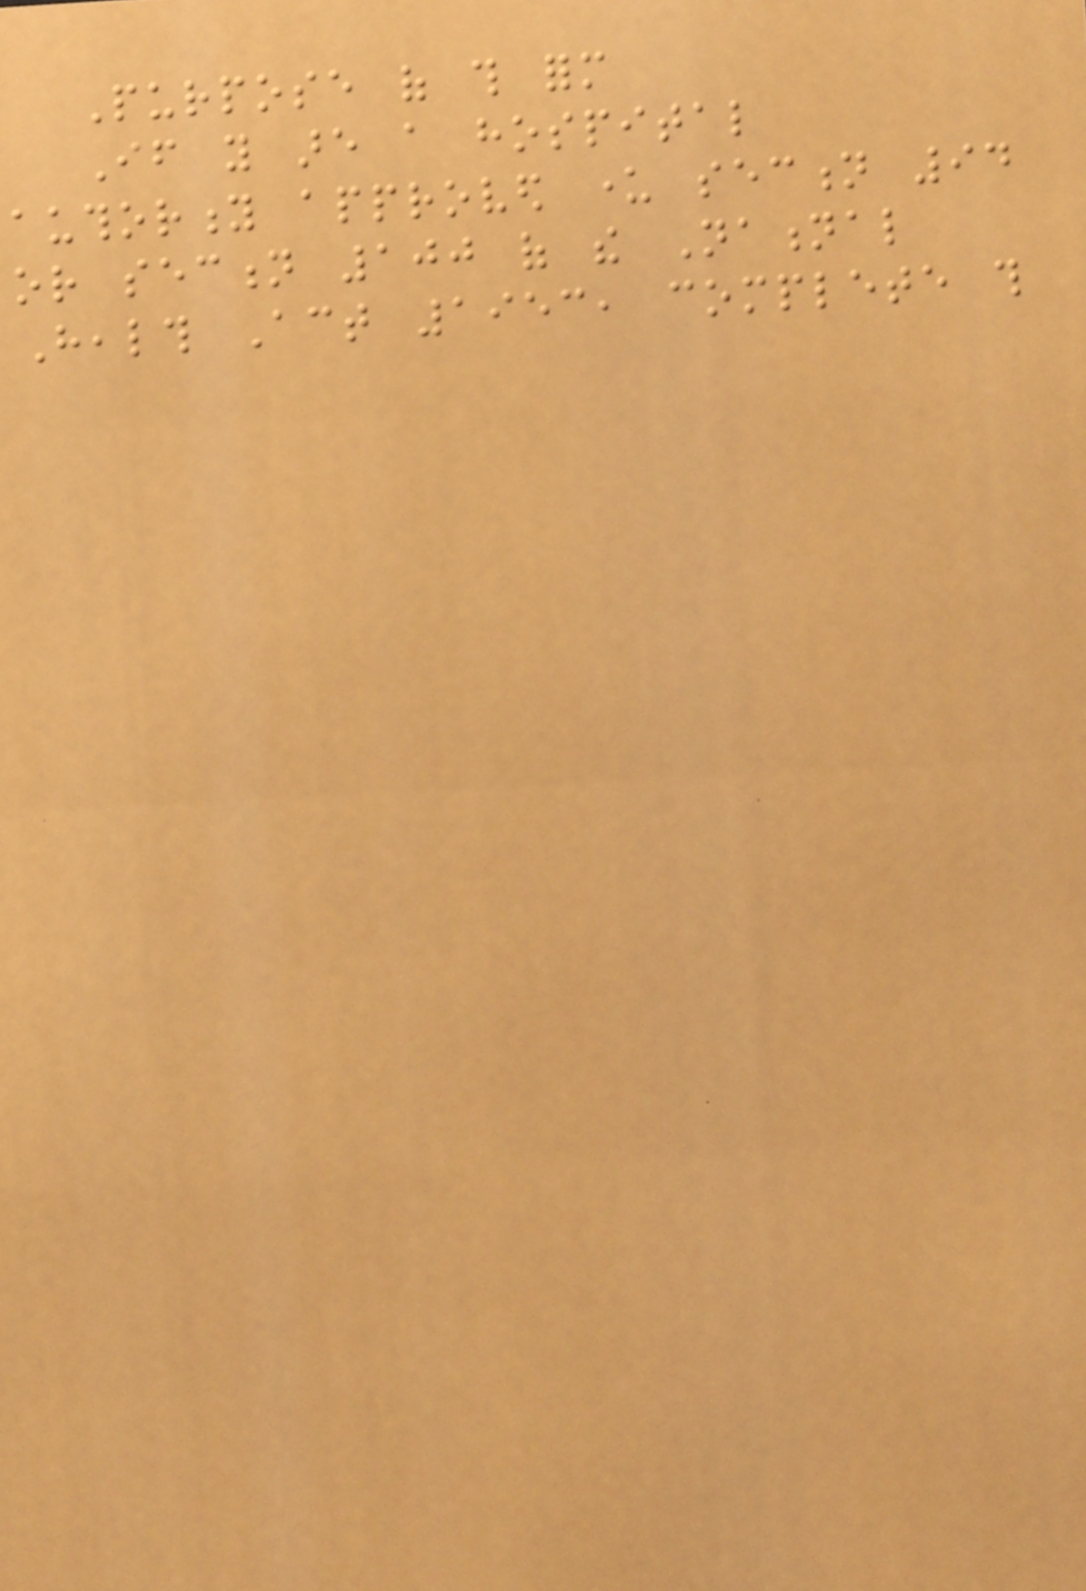Purpose of this form
If you are a hospital
authority approved under section 94
or section 100 of the National
Health Act 1953, complete this
